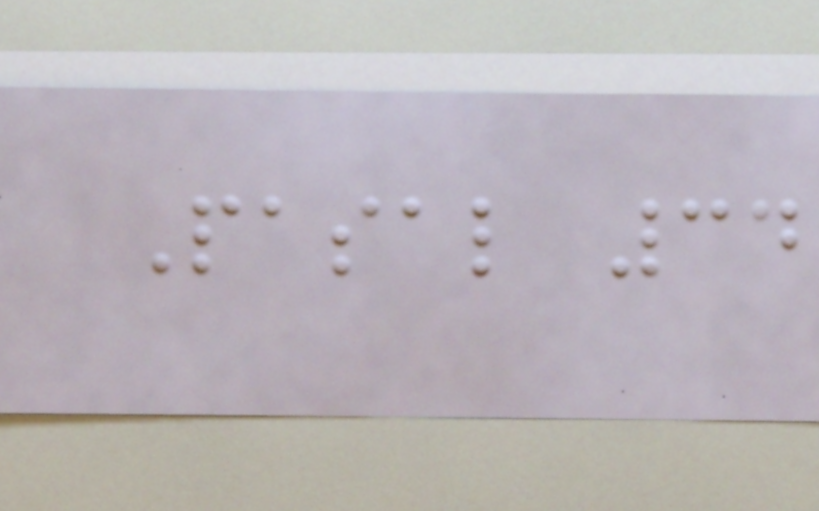Pasal 34
